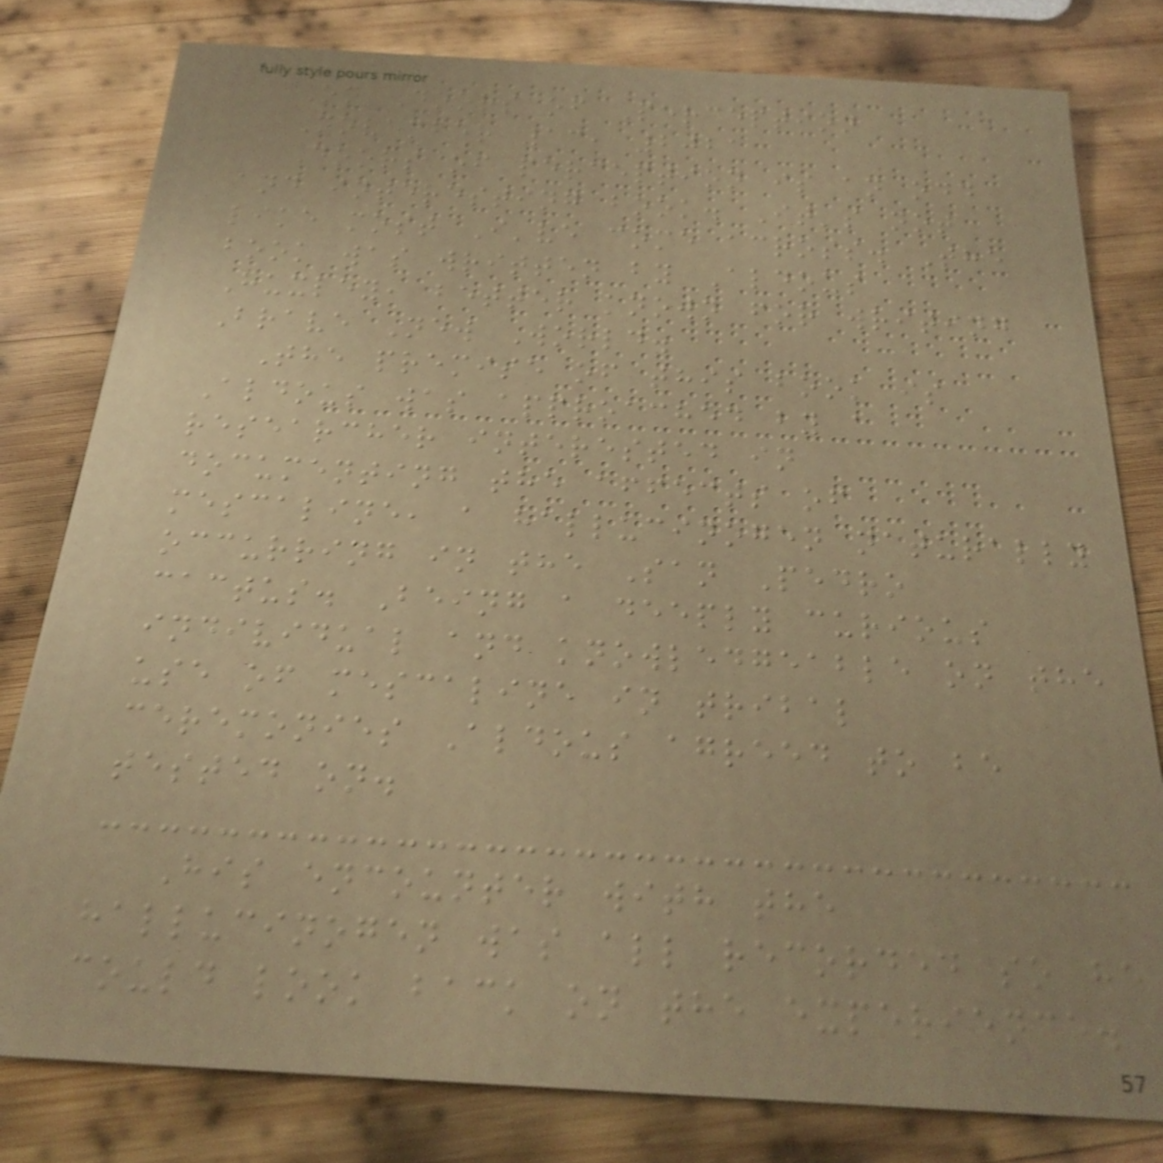On Doors of Perception
November 13, 2021
Doors of perception is an odd
and interesting book. It's not
like most I've come across. The
book was written by Aldous
Huxley, better known for writing
Brave New World.
The premise of this book is
Aldous was approached by a
researcher interested in
documenting the affects of
mescaline, a hallucinogen naturally
occurring in the San Pedro
cactus. Being a deeply curious
individual and knowledgeable on the
use of mescaline in tribal
ceremonies Aldous agreed to be
tested on.
His encounter with the
hallucinogen was all recorded so he
could look back on the experience.
